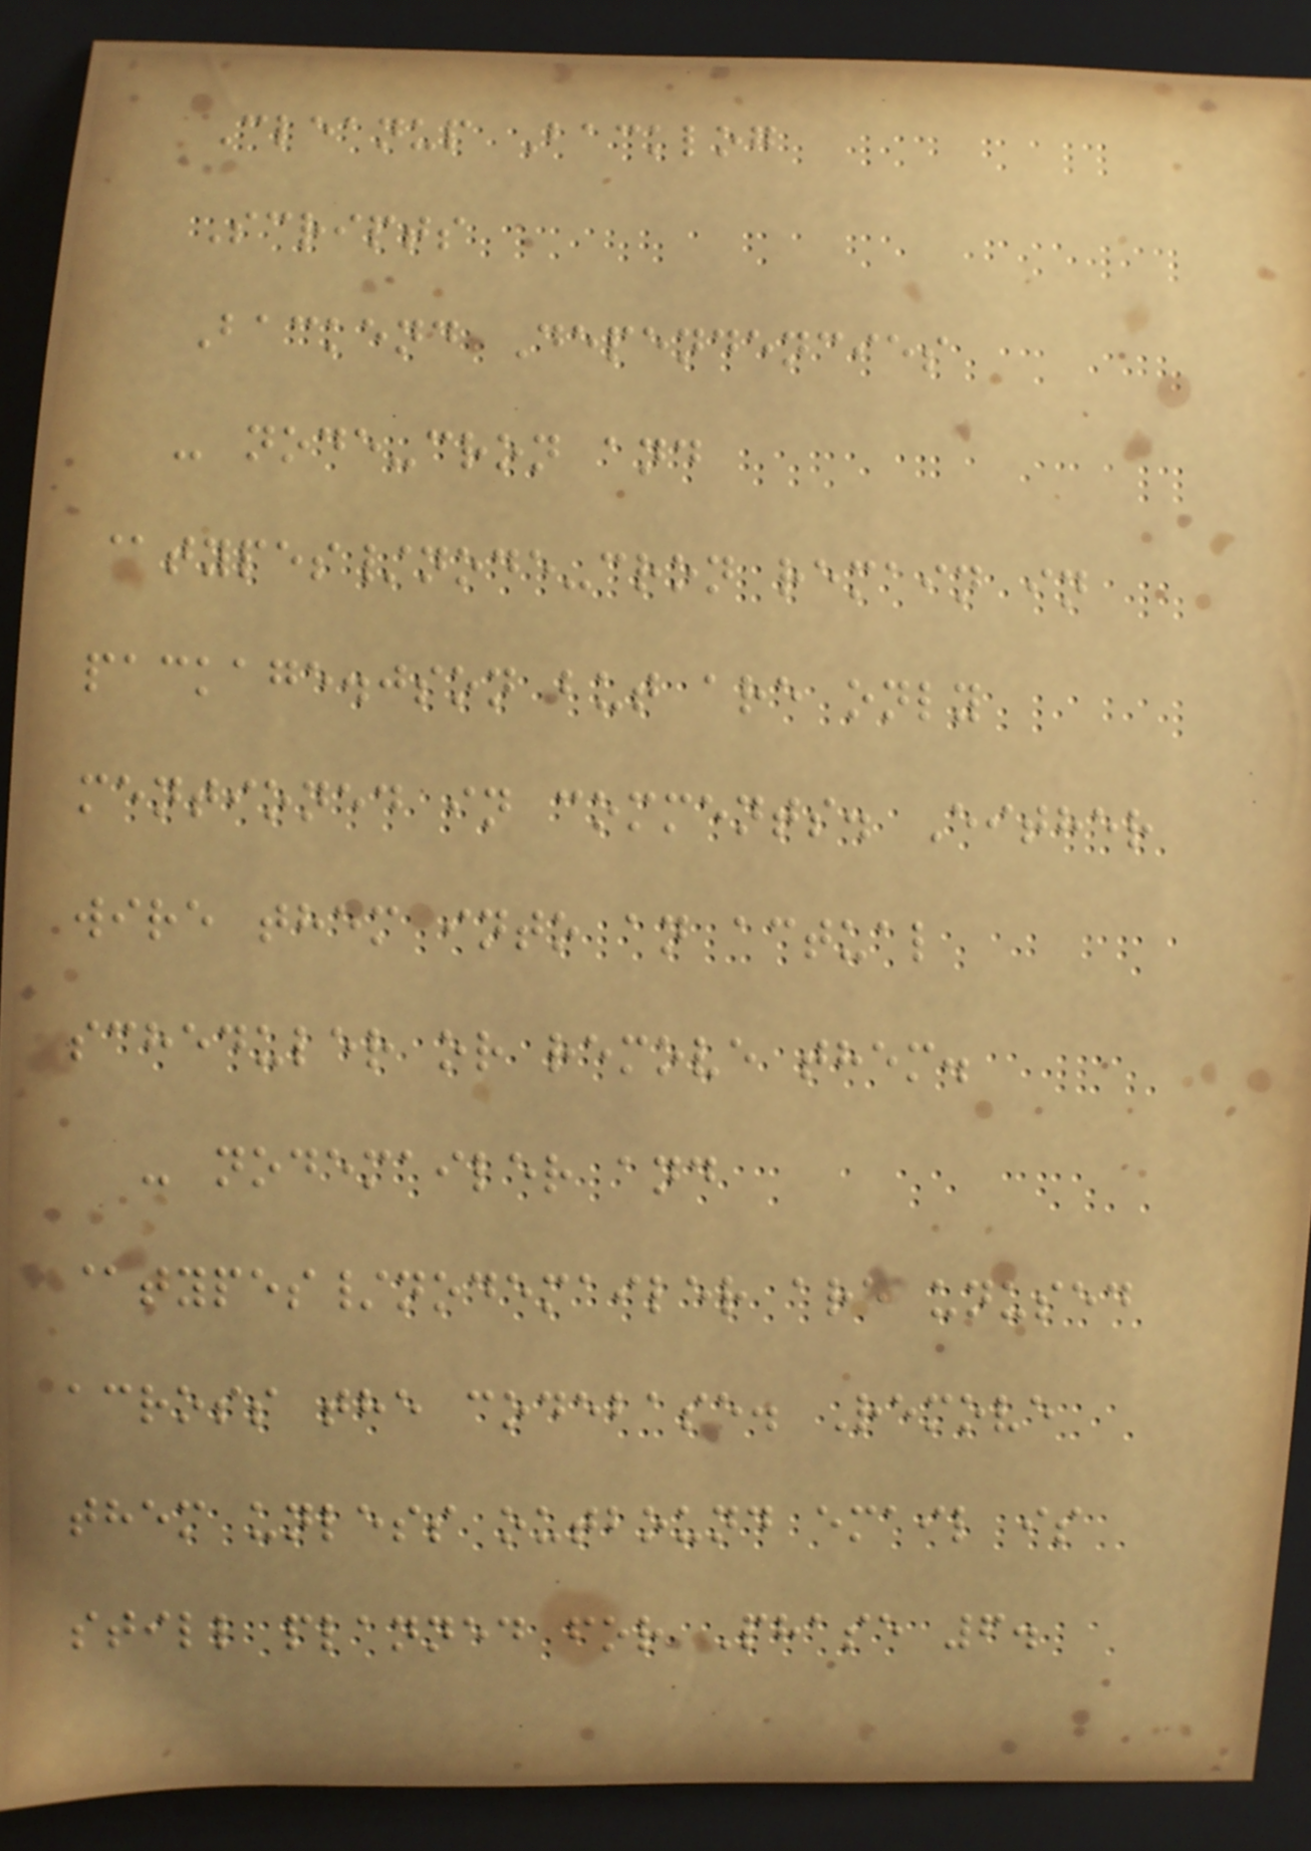Cleanup Backlog
Scripts
Backend Dependencies
- node-cron and
@types/node-cron remain in
package.json but are only
mentioned in comments. Either
wire them into an actual
scheduler or remove them.
- nodemailer and
@types/nodemailer are unused
across the codebase. Remove
them unless outbound email is
still planned for Phase 6.
